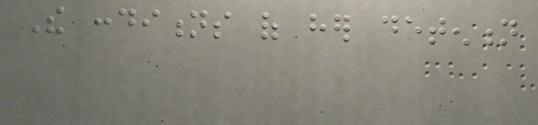The conditions of her detention
